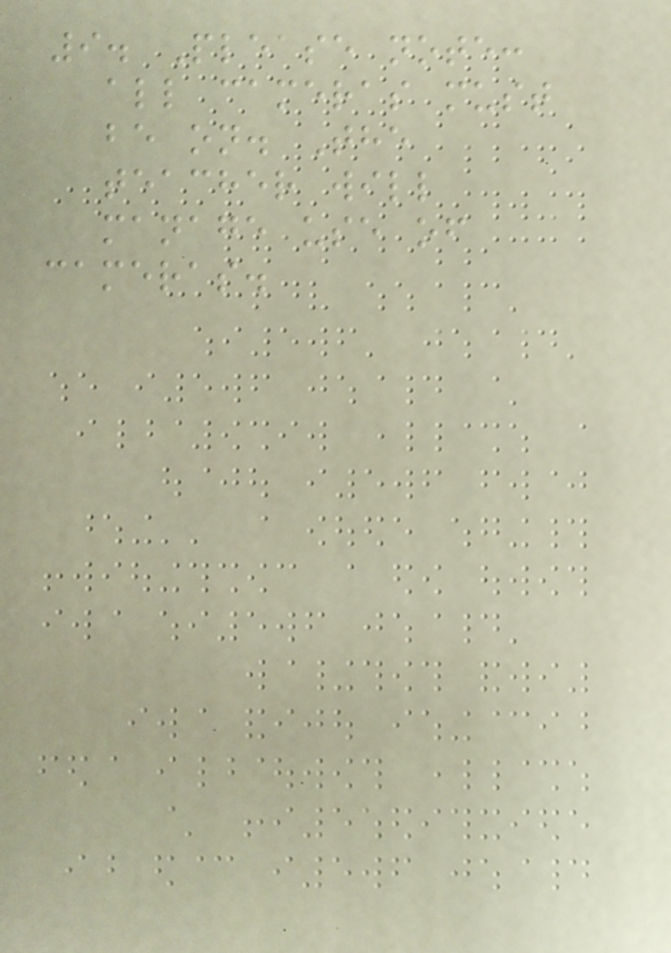9. Please note:
all cameras must
be on. The
teacher will
manage use of
cameras.
